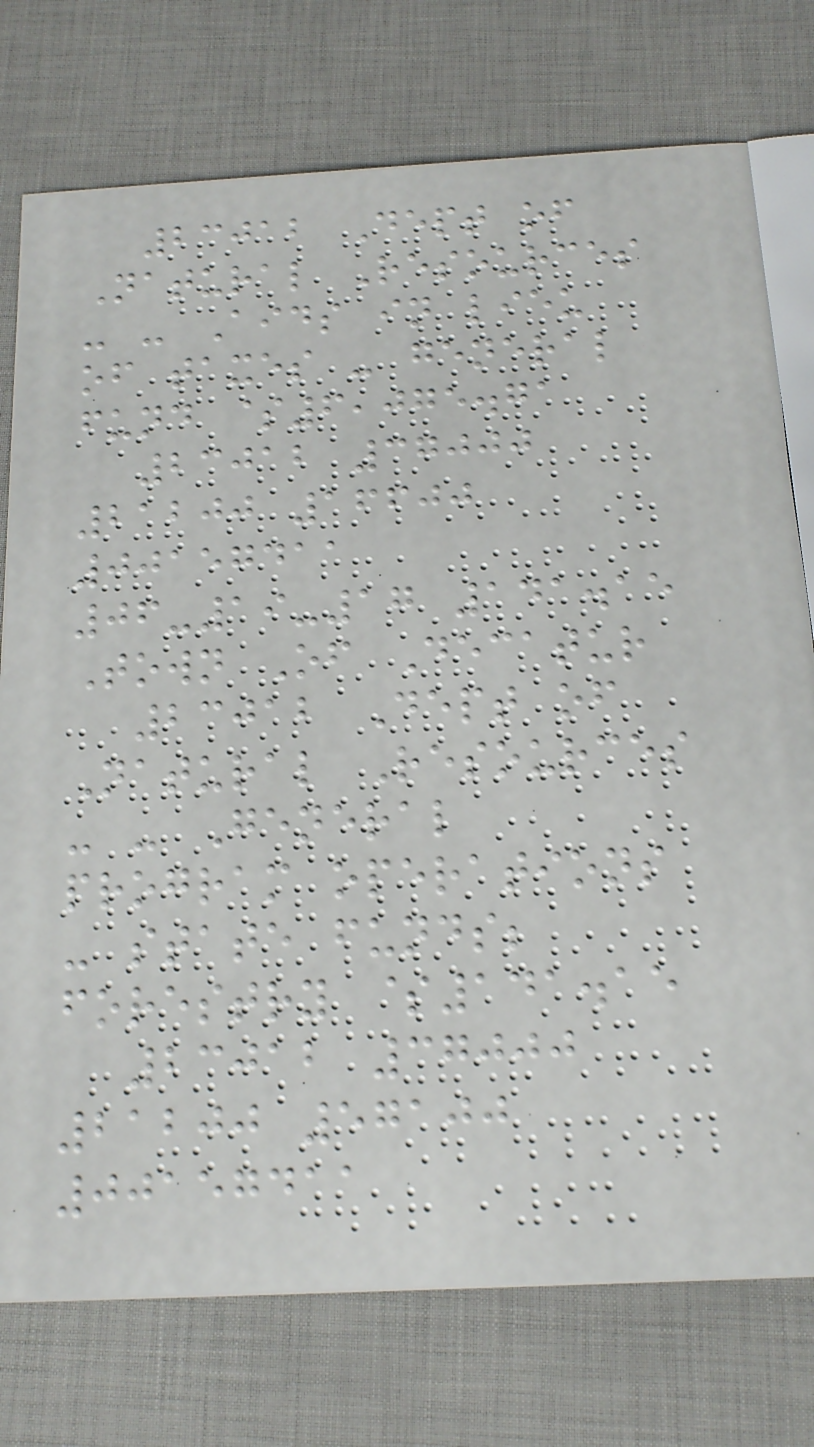23012 Dept of
Natural Resources
- - Aids in lieu
of taxes - general
fund $6,075.71
23012 37000
21200 16600
00157411
06-19-17 141.15
Town Of Decatur
23012 Dept of
Natural Resources
- - General
program operations
- state funds;
forestry $141.15
23012 37000
21200 57100
00157411
